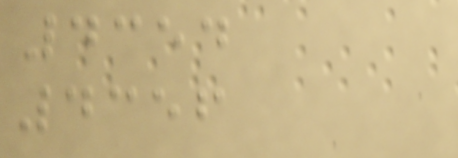4354
4356
